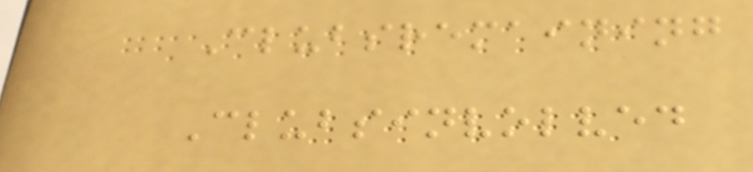Clubsremaining
Clubsinvolved
